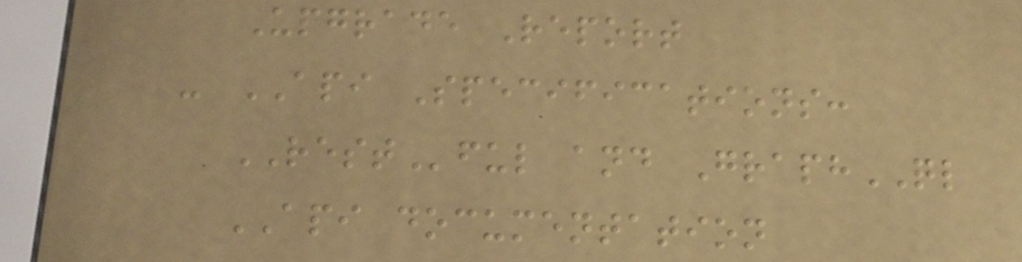Upgrade Report
- API Specifications:
RESTful and GraphQL
API documentation
